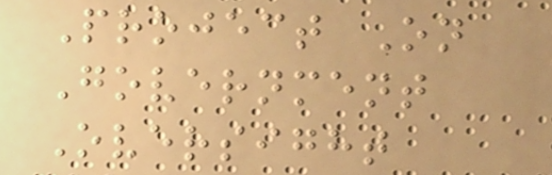Project On
Government
Oversight
